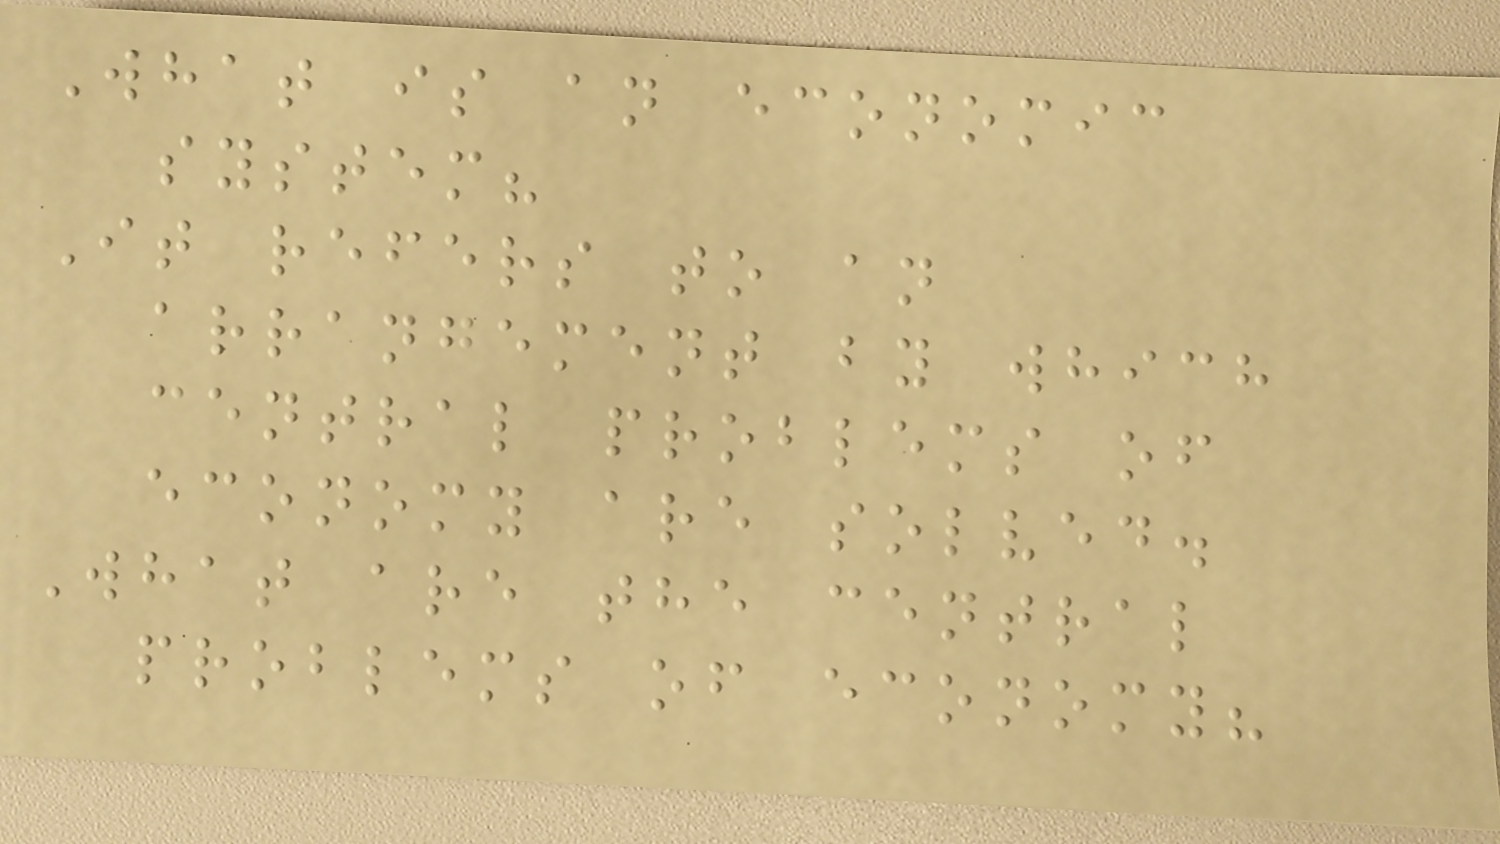What is an economic
system?
It refers to an
arrangement by which
central problems of
economy are solved.
What are the central
problems of economy?
